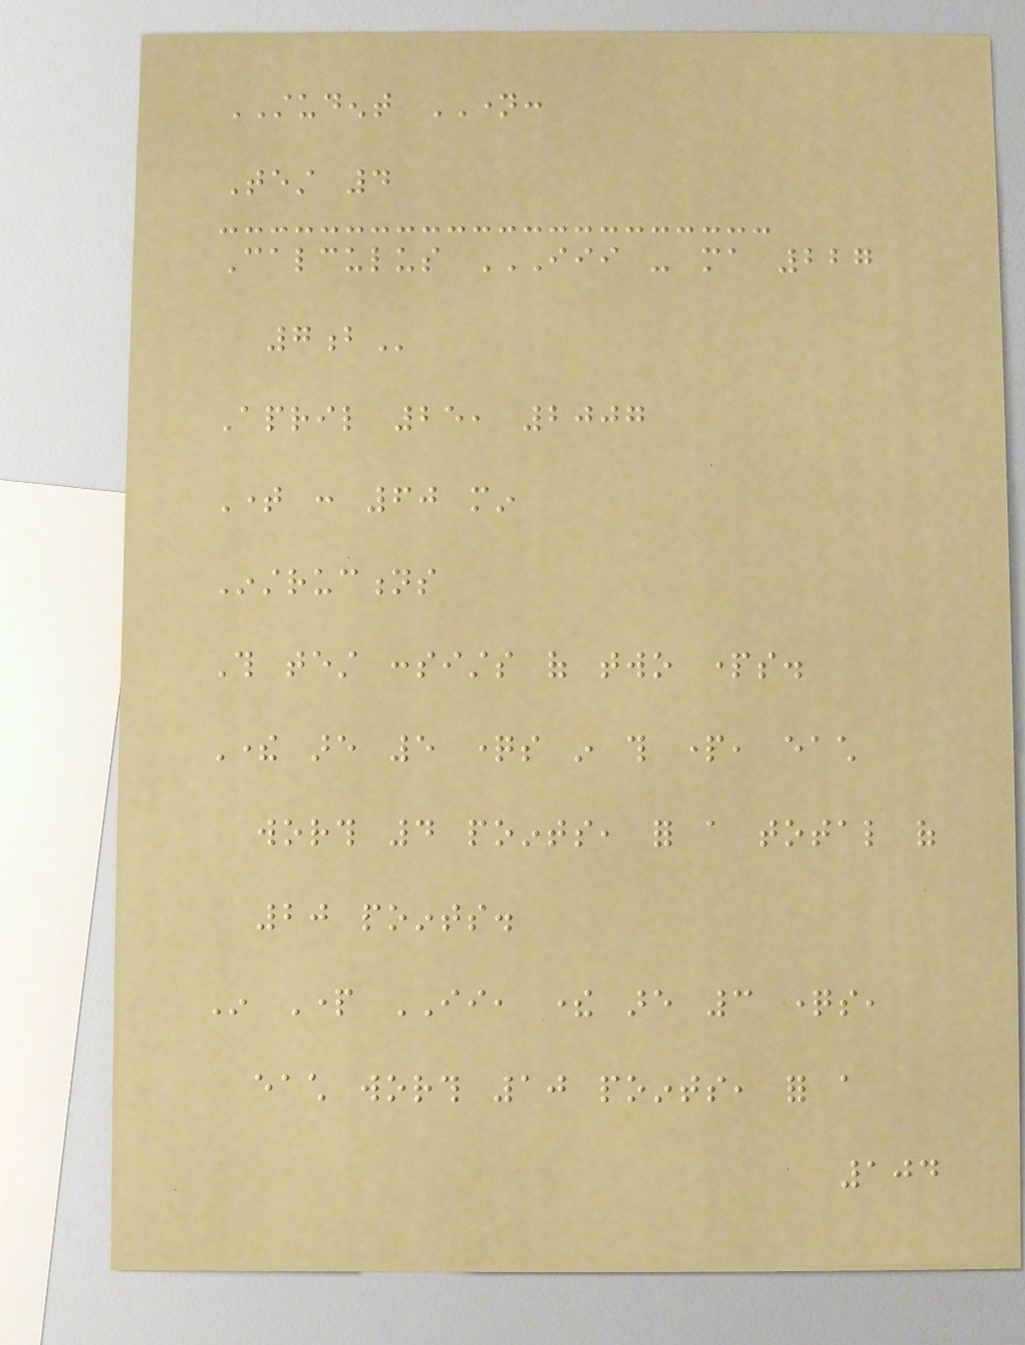STUDENT NAME:
Test 4
Calculus III - MA 227
7B
April 25, 2007
Time : 60 min
Instructions
This test consists of two parts.
There are 5 questions in this part, each
worth 4 points, for a total of
20 points.
In Part II, there are 3 questions,
each worth 10 points, for a
104
